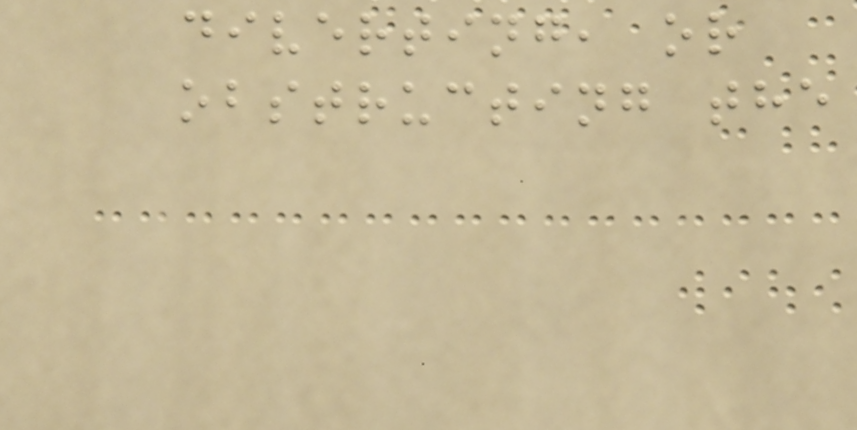diverting, or
obstructing the
